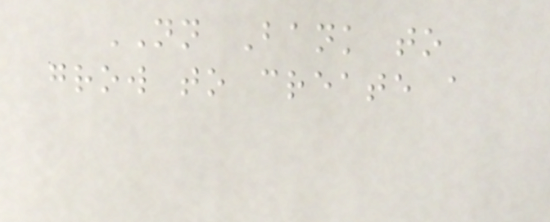NN Bank to
grow to create a
